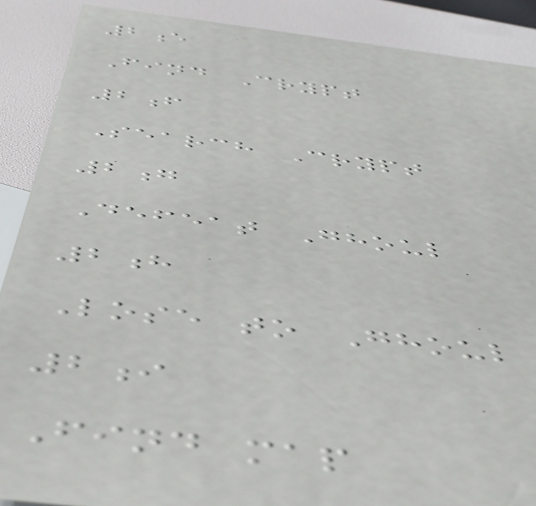2e
Find Crypt
2f
Search Crypt
2g
Defeat Ghoul
2h
Lose to Ghoul
2i
Find map
